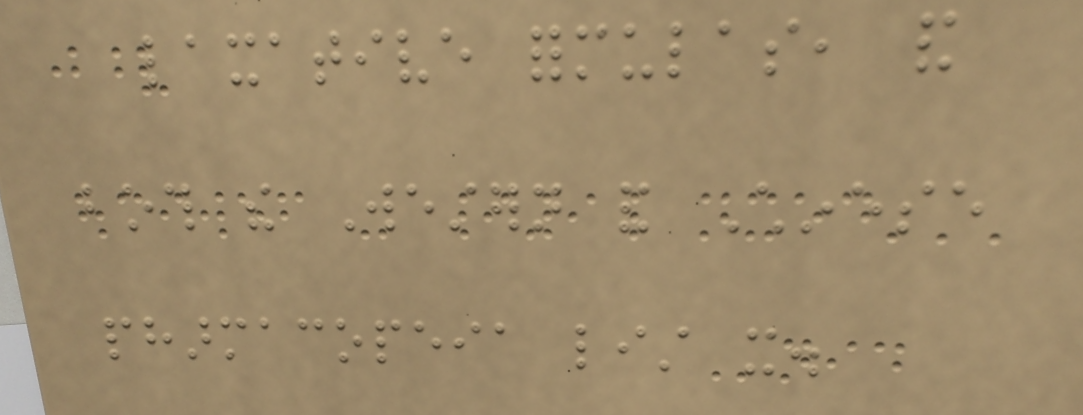laxative formulas, and
both the Western and Chinese
pharmacopeia list it.
